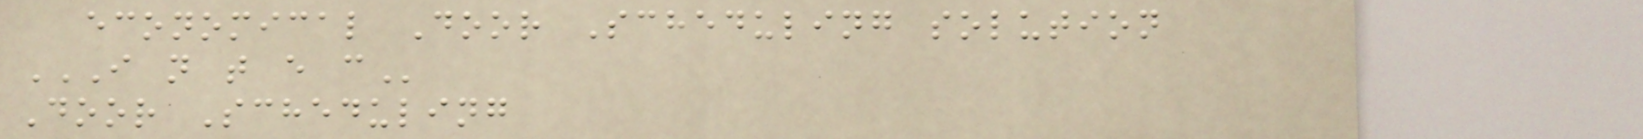economical Door Scheduling solution
I N T E C
Door Scheduling
